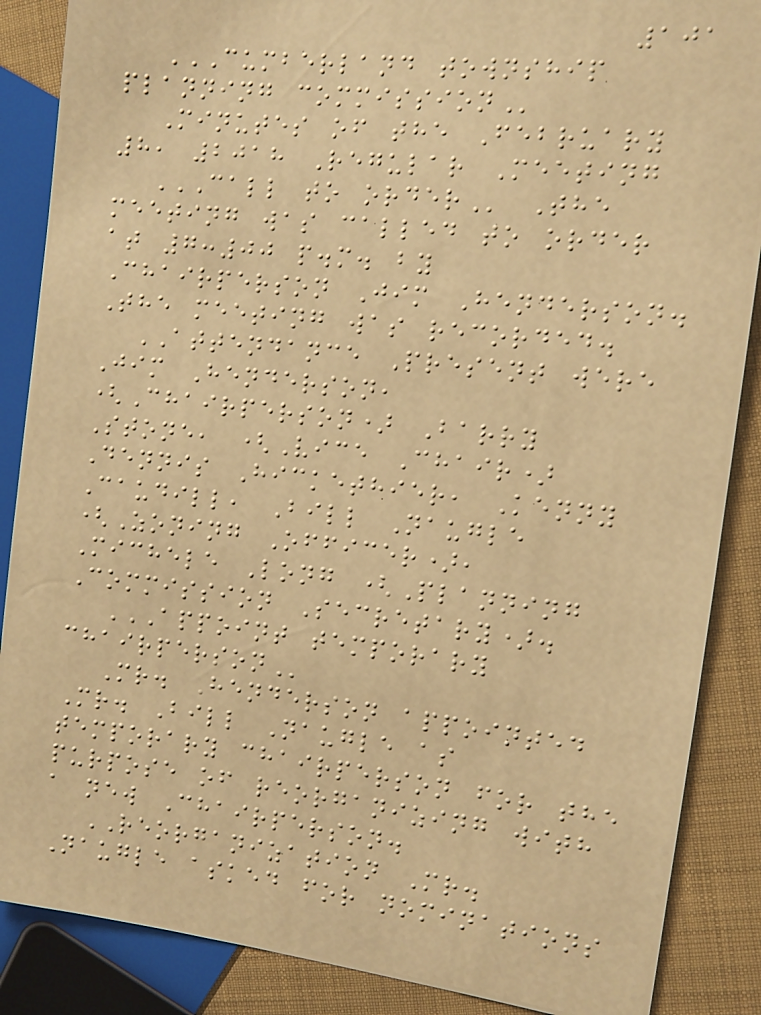101
CUMBERLAND TOWNSHIP
PLANNING COMMISSION
Minutes of the February
8, 2018 Regular Meeting
CALL TO ORDER The
meeting was called to order
at 7:00 p.m. by
Chairperson Jim Henderson.
The meeting was recorded.
ATTENDANCE Present were
Jim Henderson,
(Chairperson) Barry
Stone, (Vice Chair)
Dennis Hickethier, Kenny
Caudill, Bill Naugle
(Zoning Officer),
Michele Long (Planning
Commission Secretary).
APPOINT TEMPORARY
CHAIRPERSON
Mr. Henderson appointed
Mr. Bill Naugle as
temporary chairperson for the
purpose of reorganizing with
a new Chairperson.
REORGANIZATION Mr.
Naugle asked for nominations
